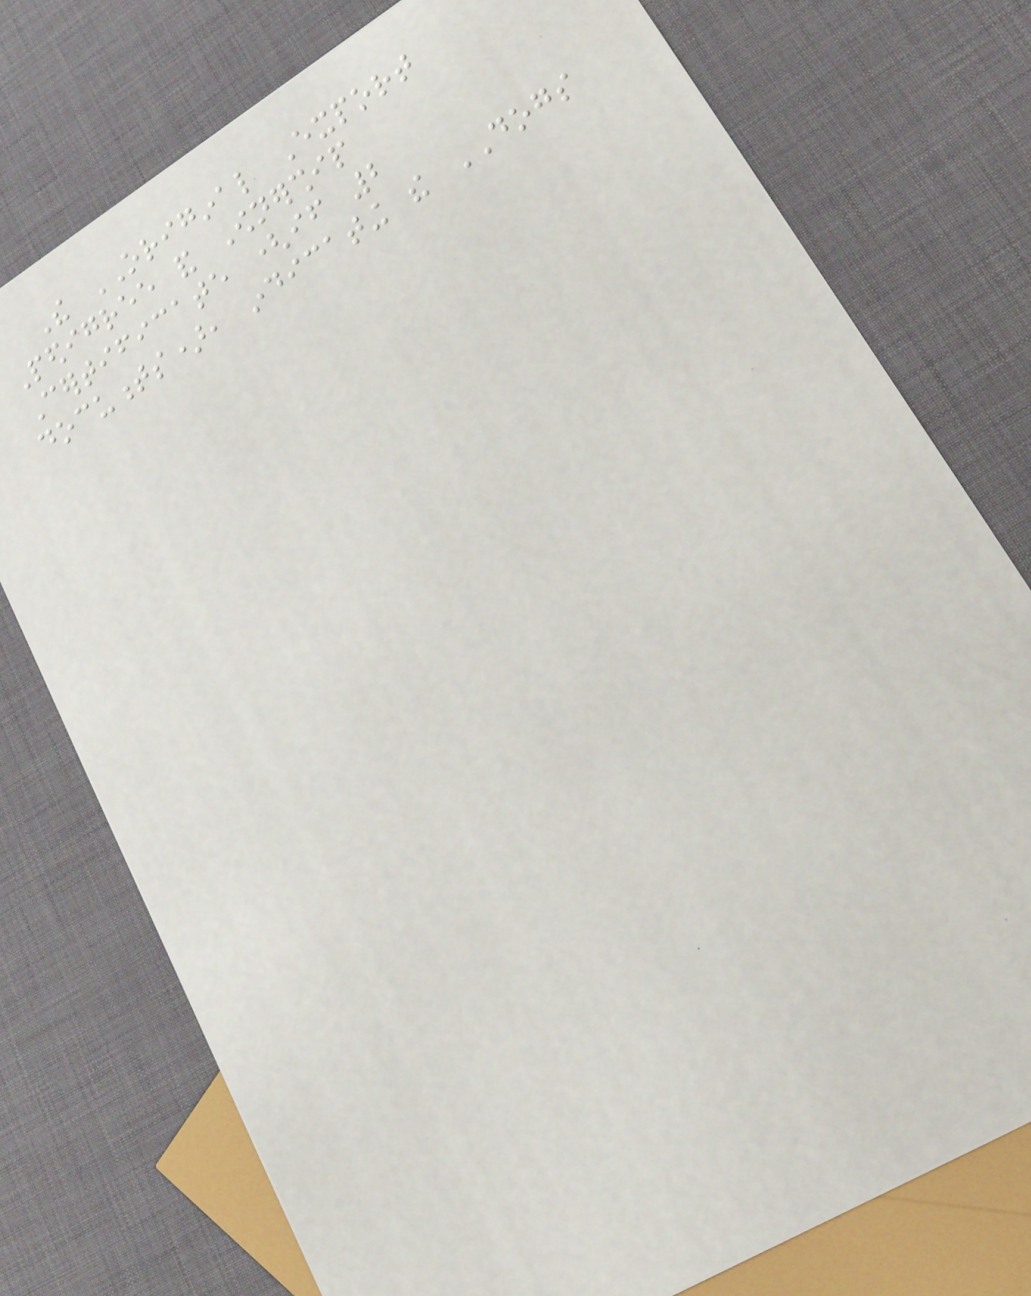The ORIGINAL Export
Pedigree and Ownership
Certificate (if 2
documents), indicating the DOGS
